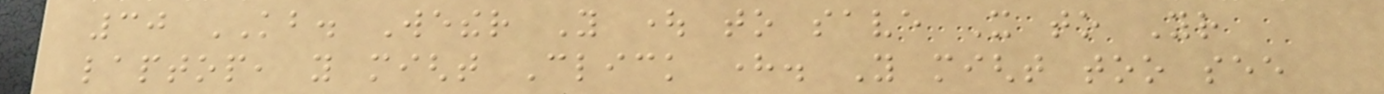30 KB. Wether You ought to save It to Your
laptop, you might Click here. You might too see
